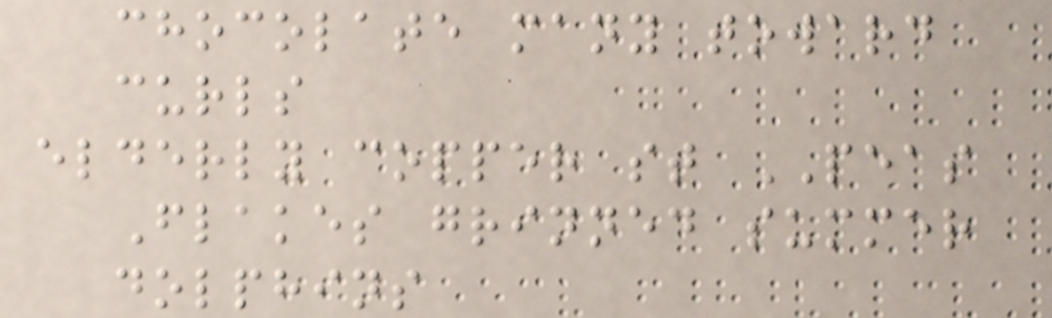chocolate many toward
curls
elderly copper st PEAS
Flakes grinned summer
dolphins
